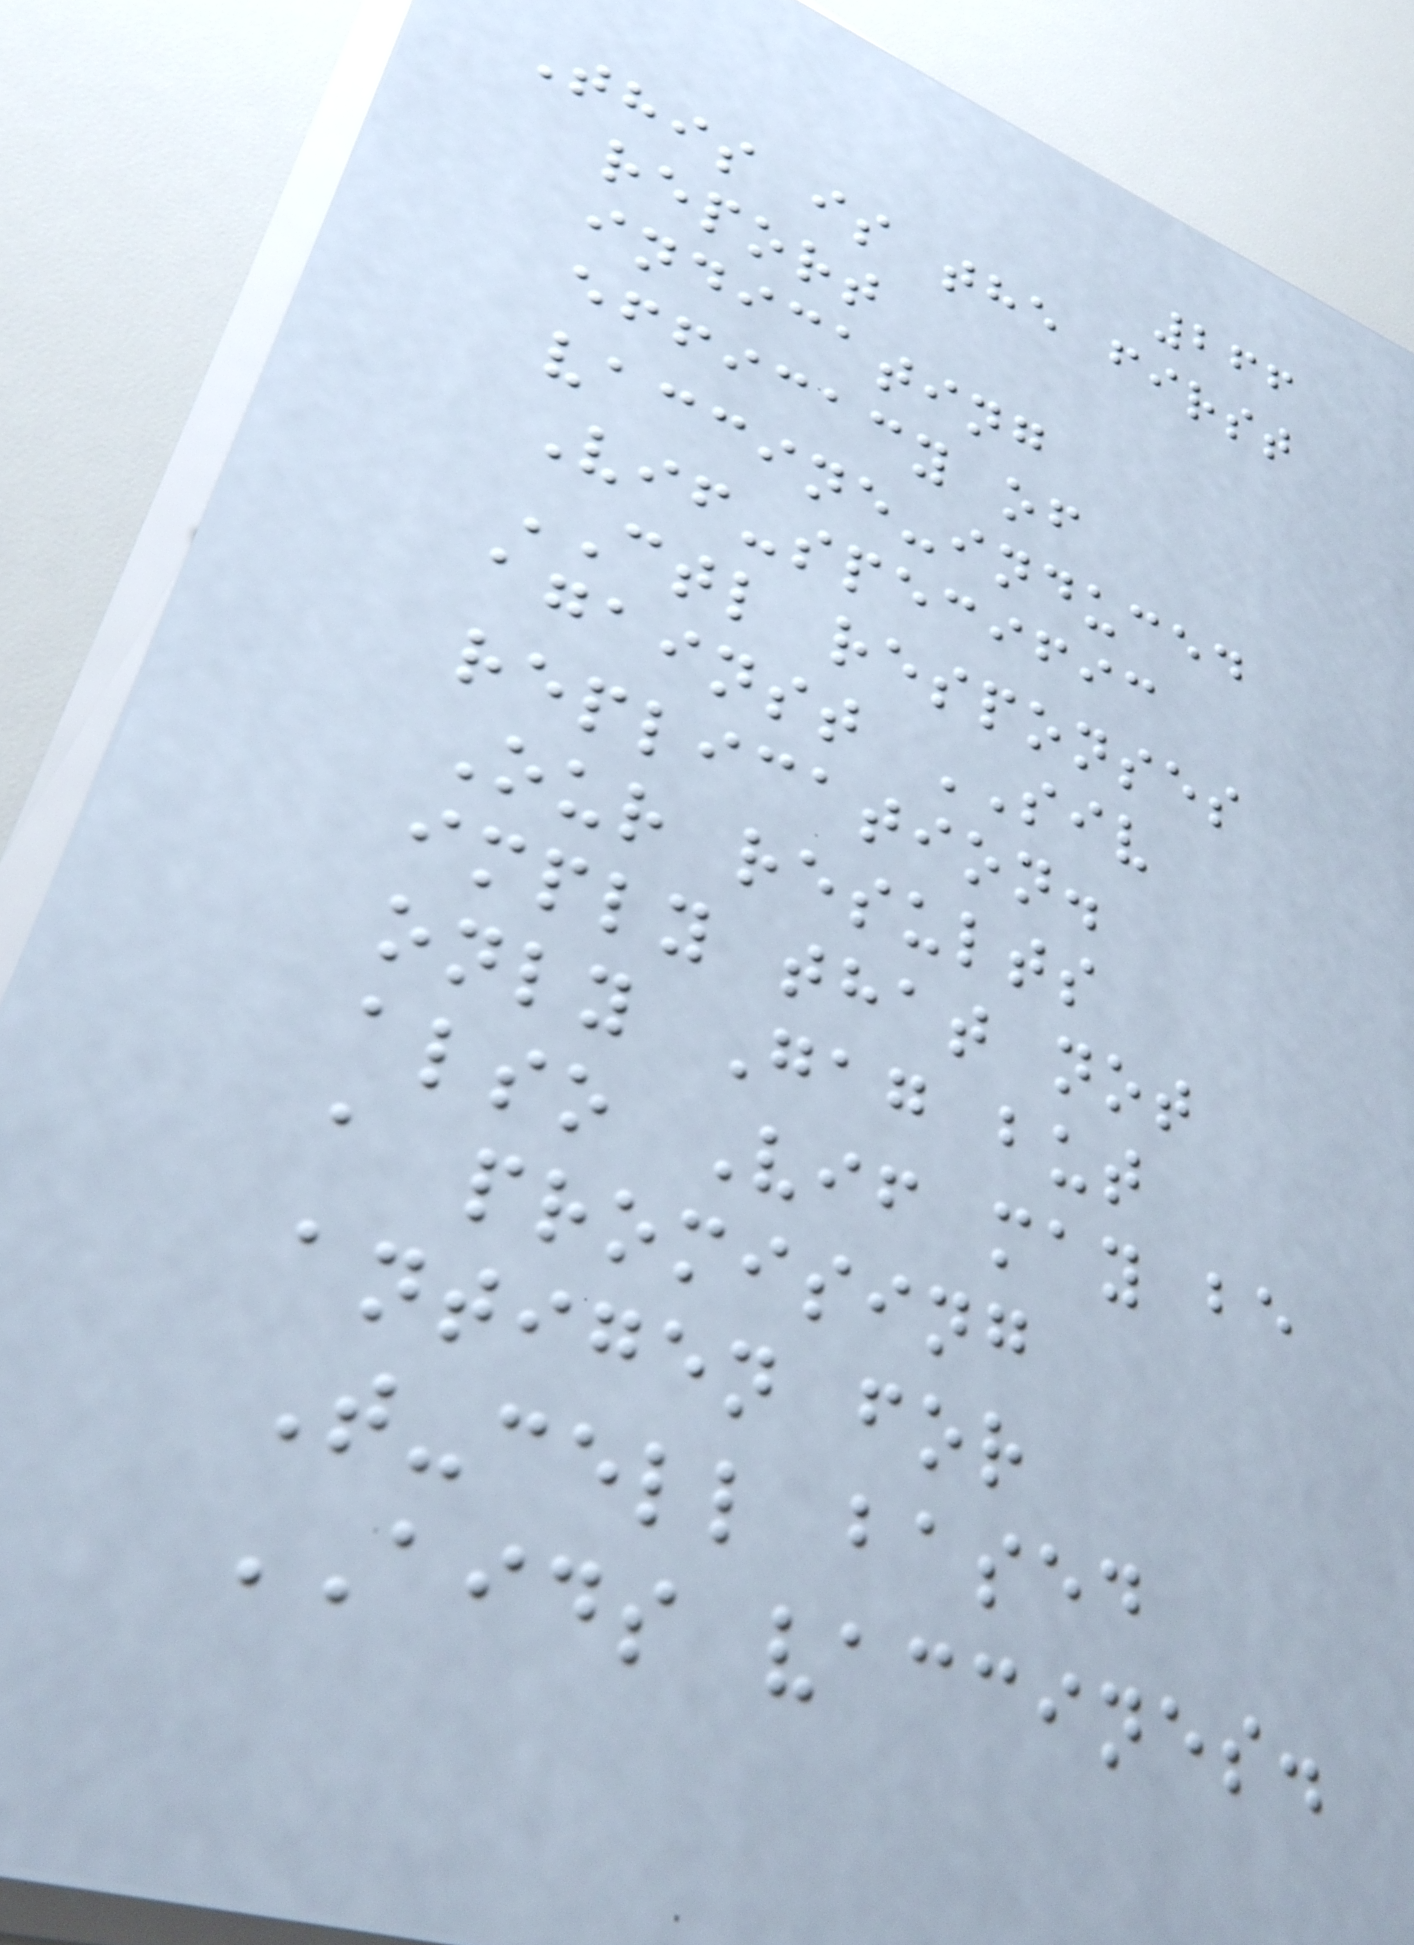266
This is the first
report
indicating
efficacy of
vaccine-induced
Vif-specific
CTL responses
against SIV
replication.
Our results
imply that not
only Gag but
also Vif may be
a promising
antigen for
T-cell based
AIDS vaccines.
